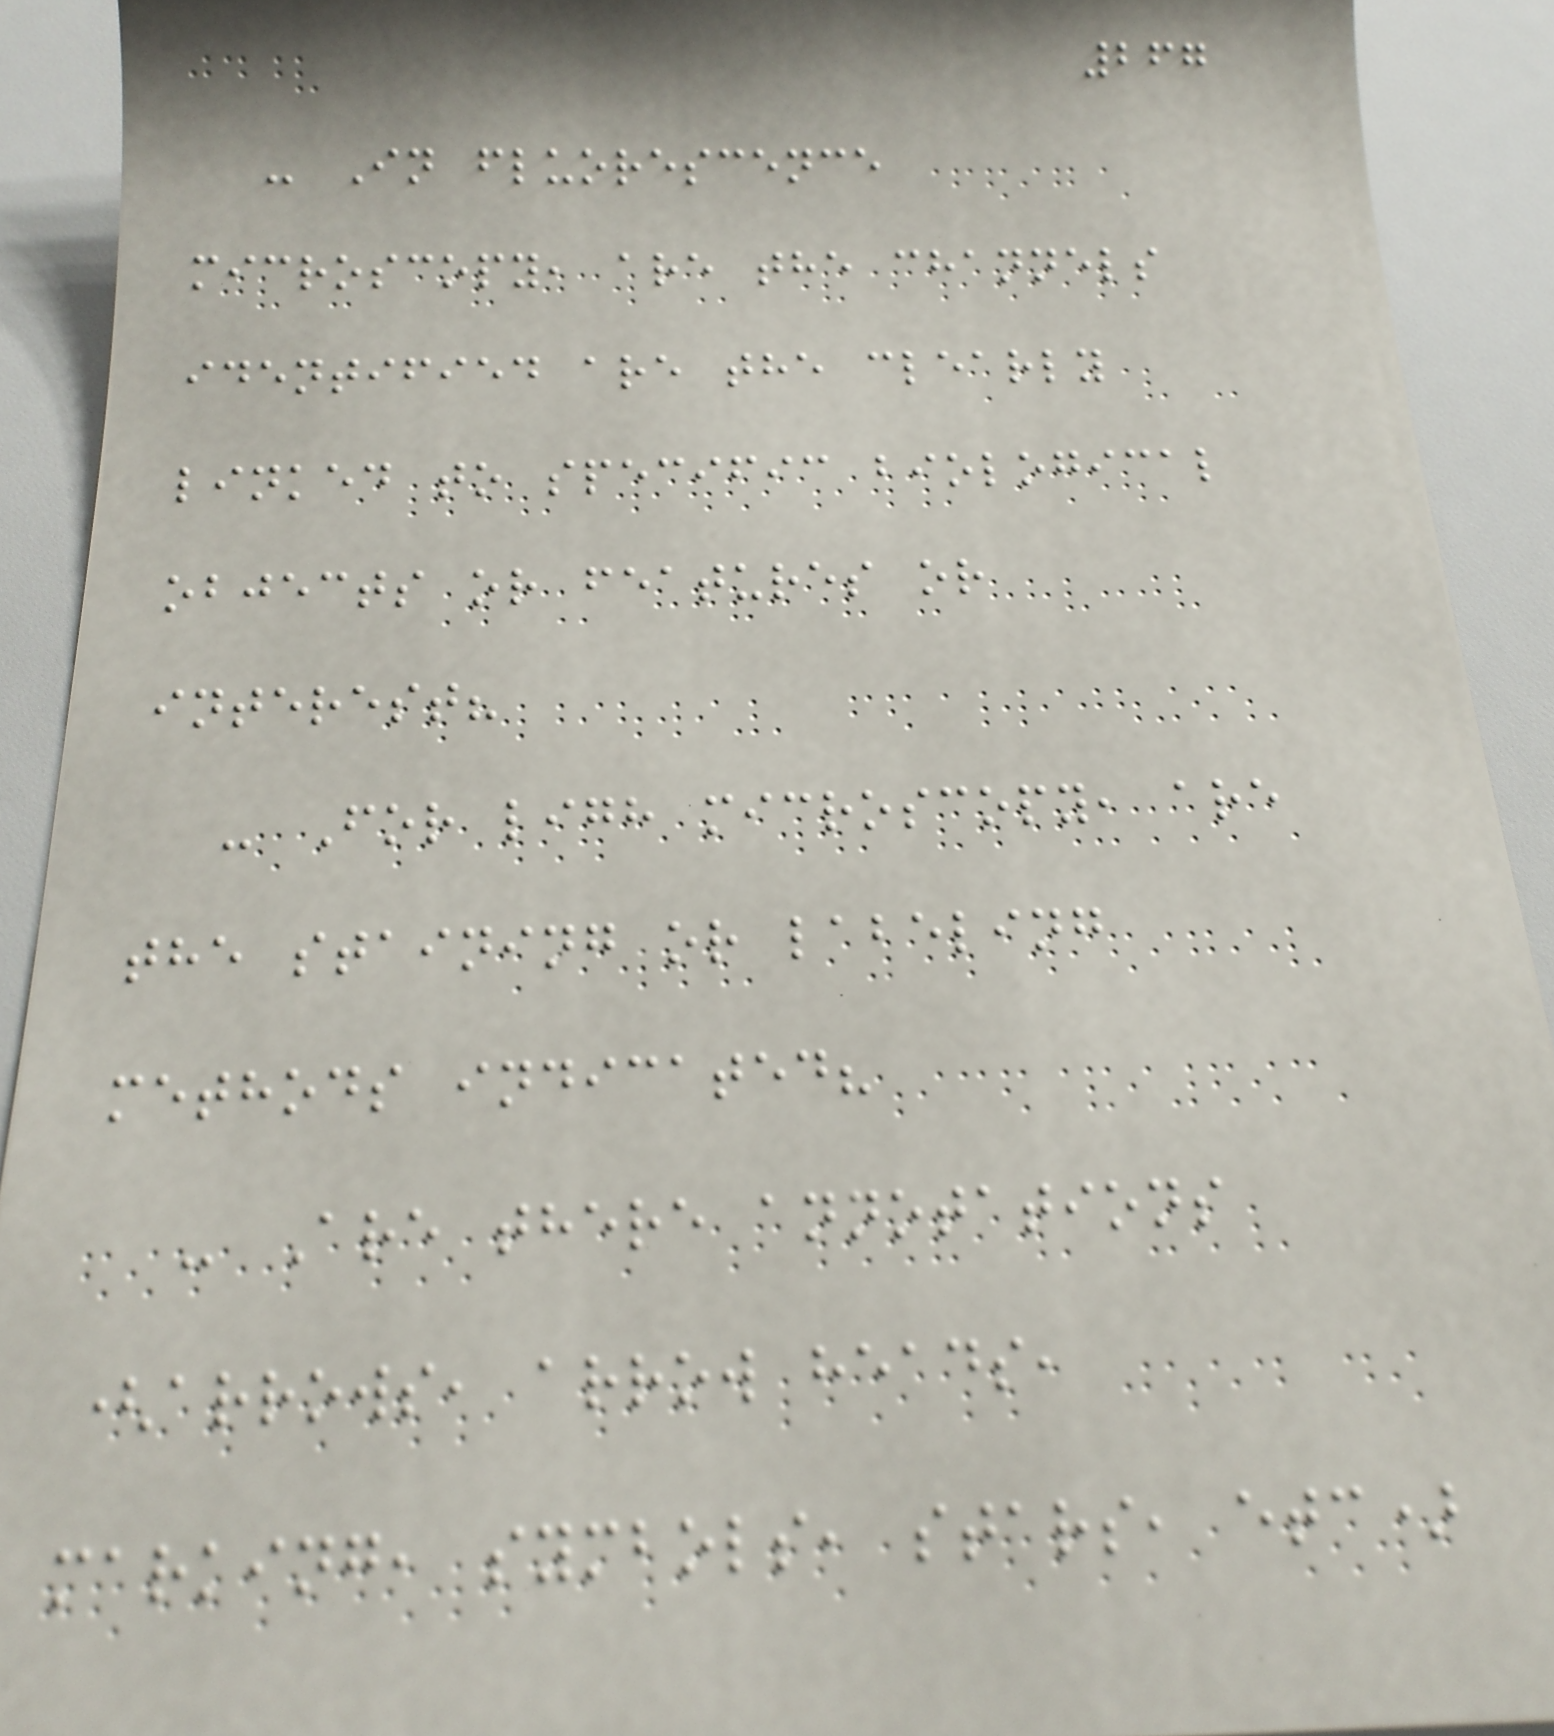267
- In fluorescence
microscopy, are the channels
identified are the clearly
linked to specific biological
objects or features or
interest?
- For ligh microscopy, are
the staining or labeling
methods indicated?
- Are there annotations
(arrows, arrow heads,
marking, symbols, stars, etc)
